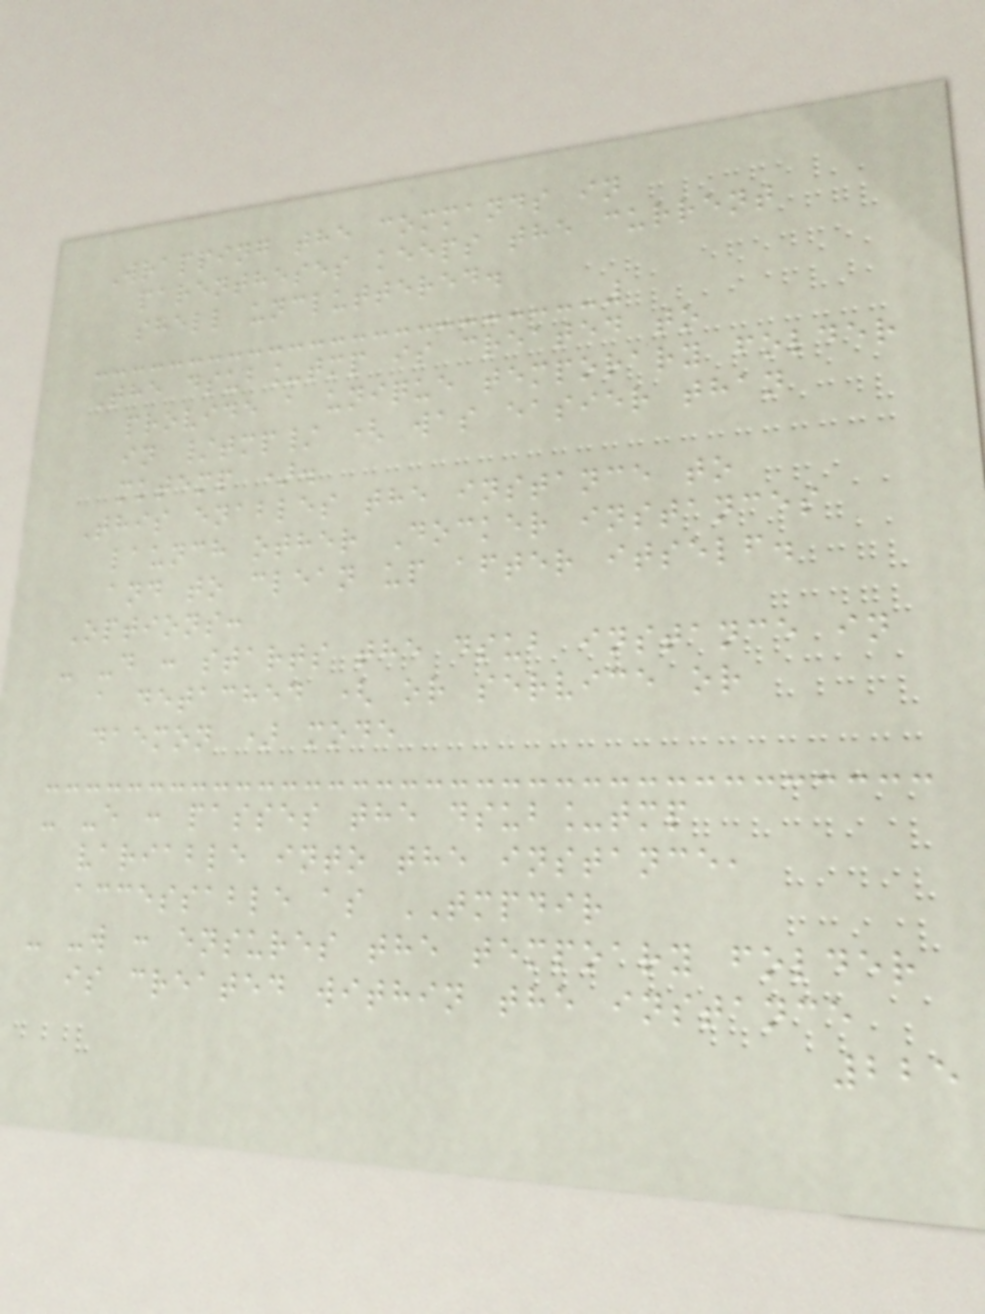Wrapping the commands in
parentheses keeps the current
shell uncluttered.
The dsub_tmp is created to
provide a unique temporary folder
in /tmp/ ( was easier than
mktemp ).
This enables the instance to
launch other Docker instances
and to clean up after itself.
Options:
- -d : starts the dsub instance in
a detached ( or service or
daemon ) mode
- -e : passes the dsub_tmp
variable into the instance,
accessable as TMPDIR
- -w : ensures the tempoary folder
is created within the instance
225
